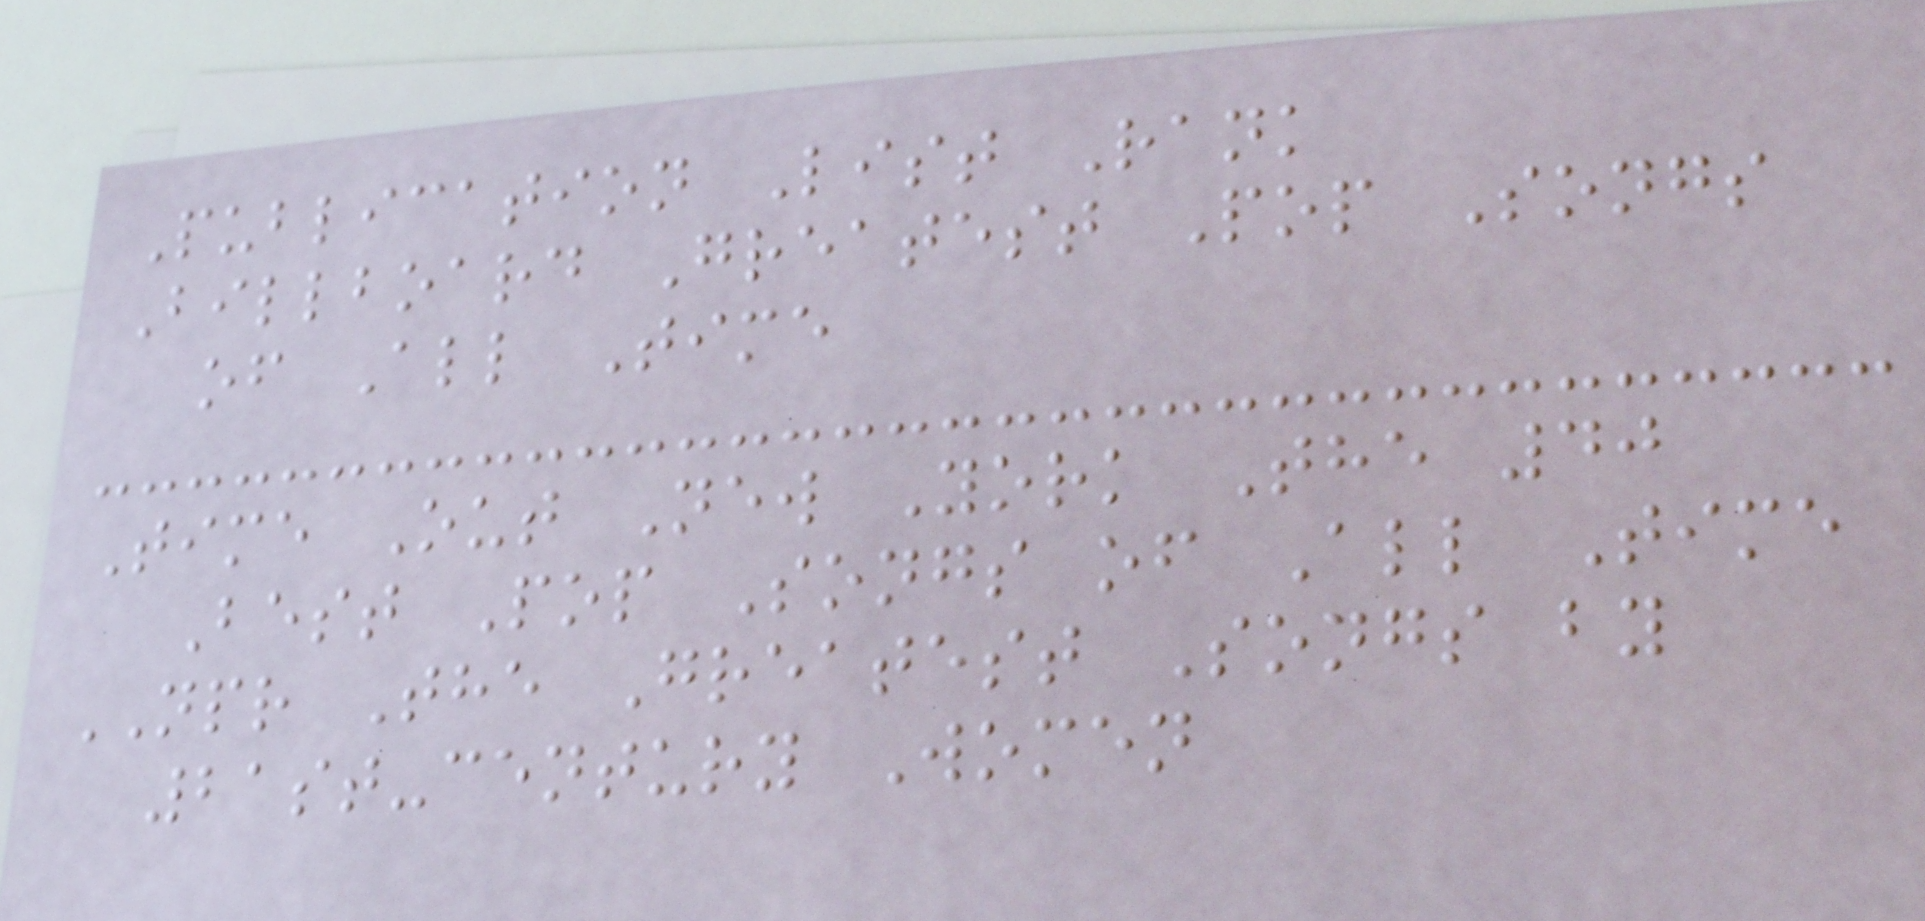Publication List Rank
Billboard Greatest Pop Songs
of All Time
Time Out New York The 40
Best Pop Songs of All Time
NPR The Greatest Songs by
21st-century Women
